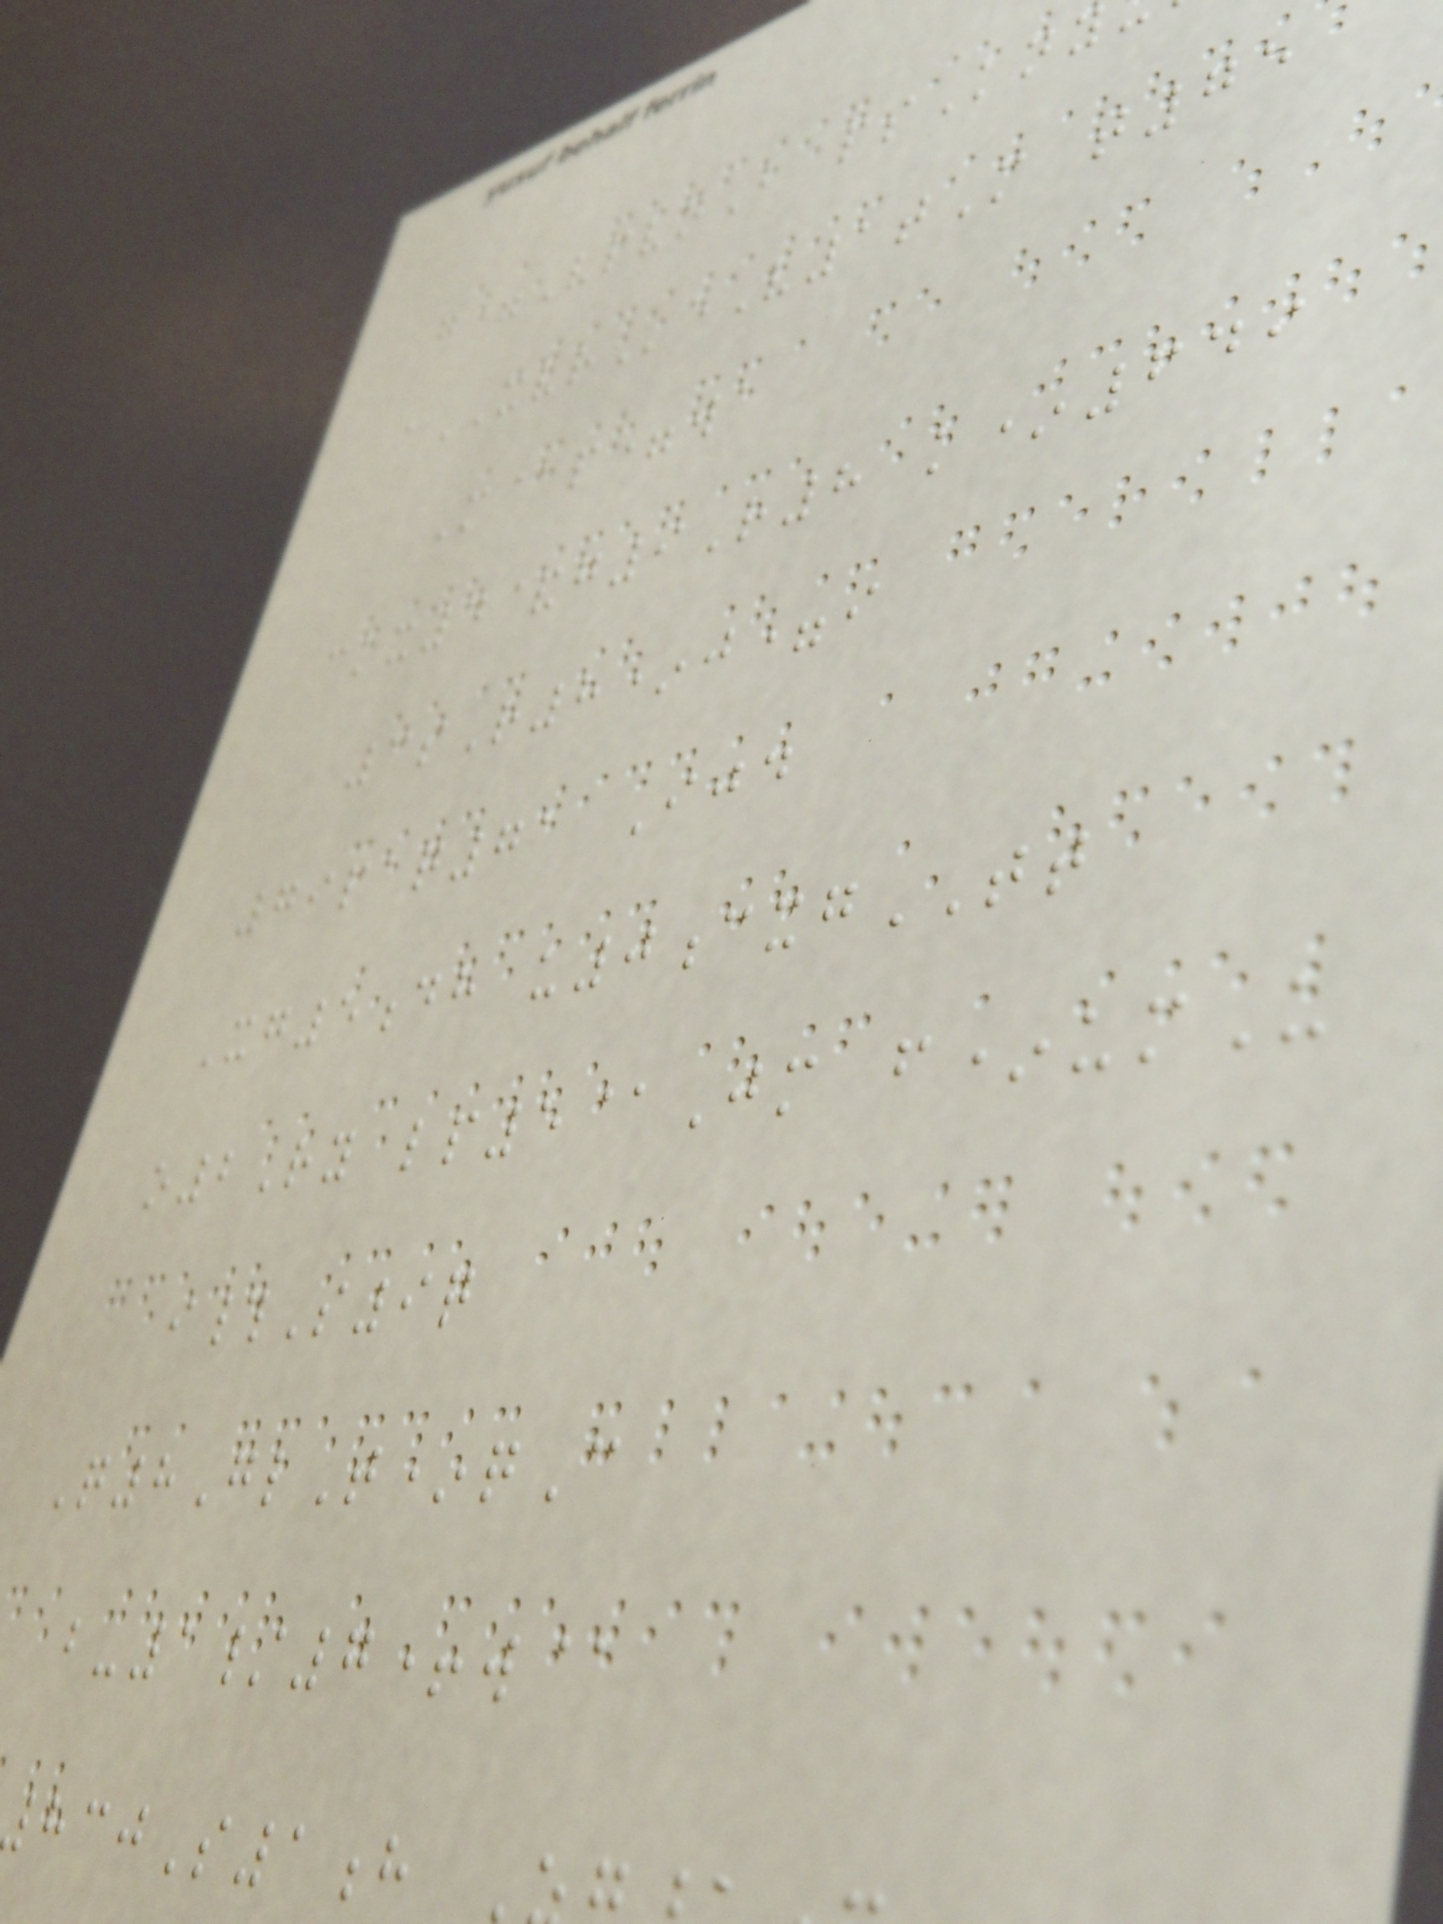g=VpvnB psKny
aXVReV1tM t75
M@p=wa
ckx4&g9R8 k*649
3sR8*j=i
79paq71 Ijd
Xg5dh u0cxgTT
o2Ry lp5@Jm f*umU
i#S9q
Q8GlT*qC
b-1/7+w@
S1h
